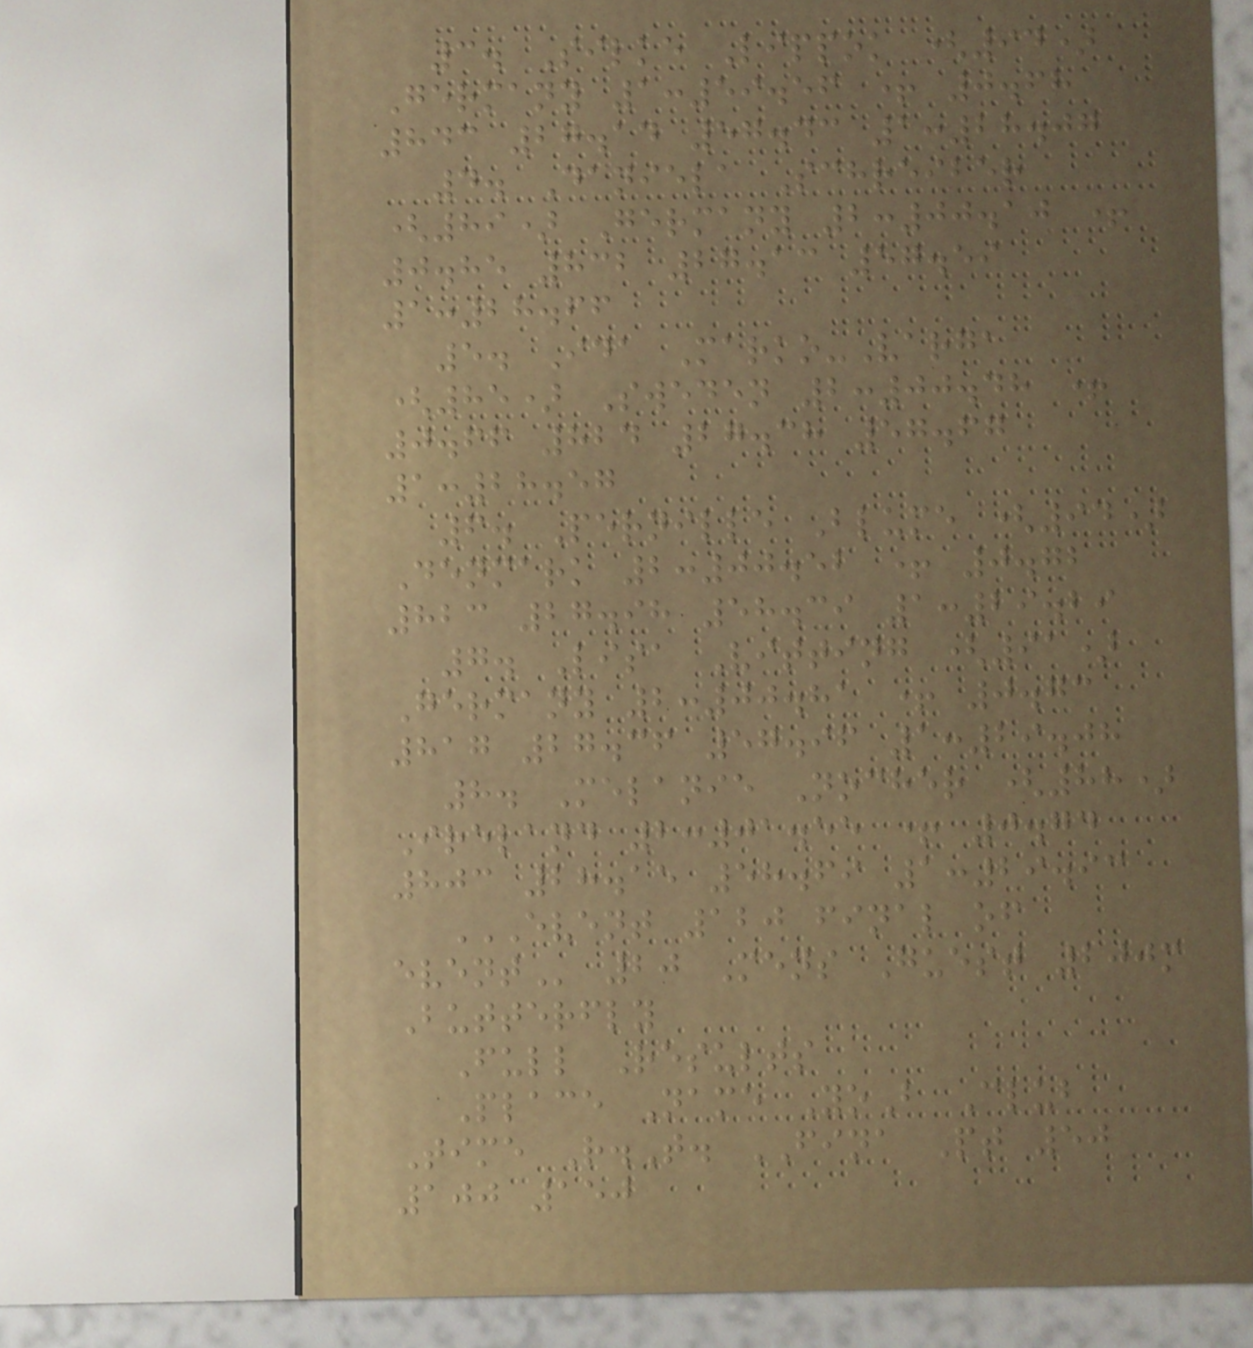3. Silke Lippok (94)
Germany 1:59.56 + 0.68
843 27.14 57.43 1:28.07
4. Daniela Schreiber
(89) Germany 2:00.10 +
0.85 832 27.13 57.59
1:28.66
5. Ida Marko-Varga
(85) Sweden 2:00.48 +
0.66 824 27.38 57.67
1:28.57
6. Pernille Blume (94)
Denmark 2:00.52 + 0.72
823 27.98 58.39 1:29.29
7. Lisa Vitting (91)
Germany 2:00.81 + 0.73
817 27.36 57.96 1:29.08
8. Melanie Nocher (88)
Ireland 2:01.55 + 0.74
803 28.15 58.69 1:29.93
EVENT 120 FINAL OF
EVENT 20 Mens Guest 200m
Butterfly
Full Results
Place Name YoB Club
Time R.T. FINA Pt 50
100 150
